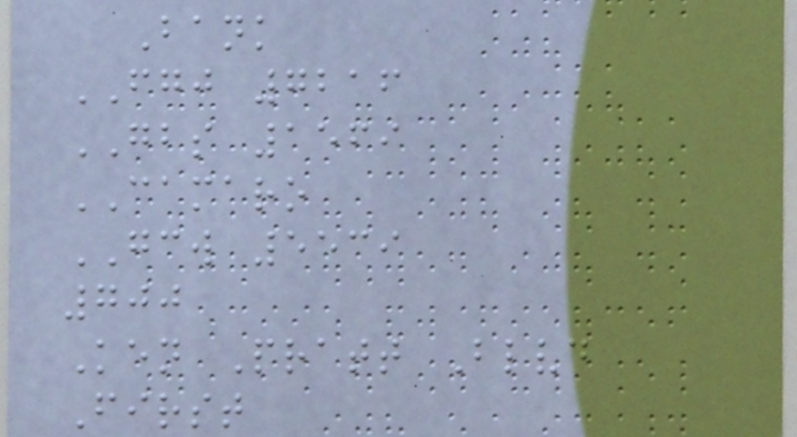Bank
FGJ 7216
GBS 1569
CAMARO
GCW 5539
700
Ken Pratt Blvd
First
